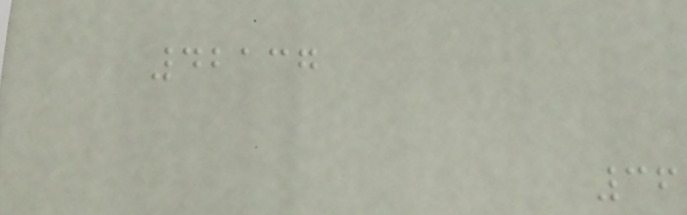42137
36
